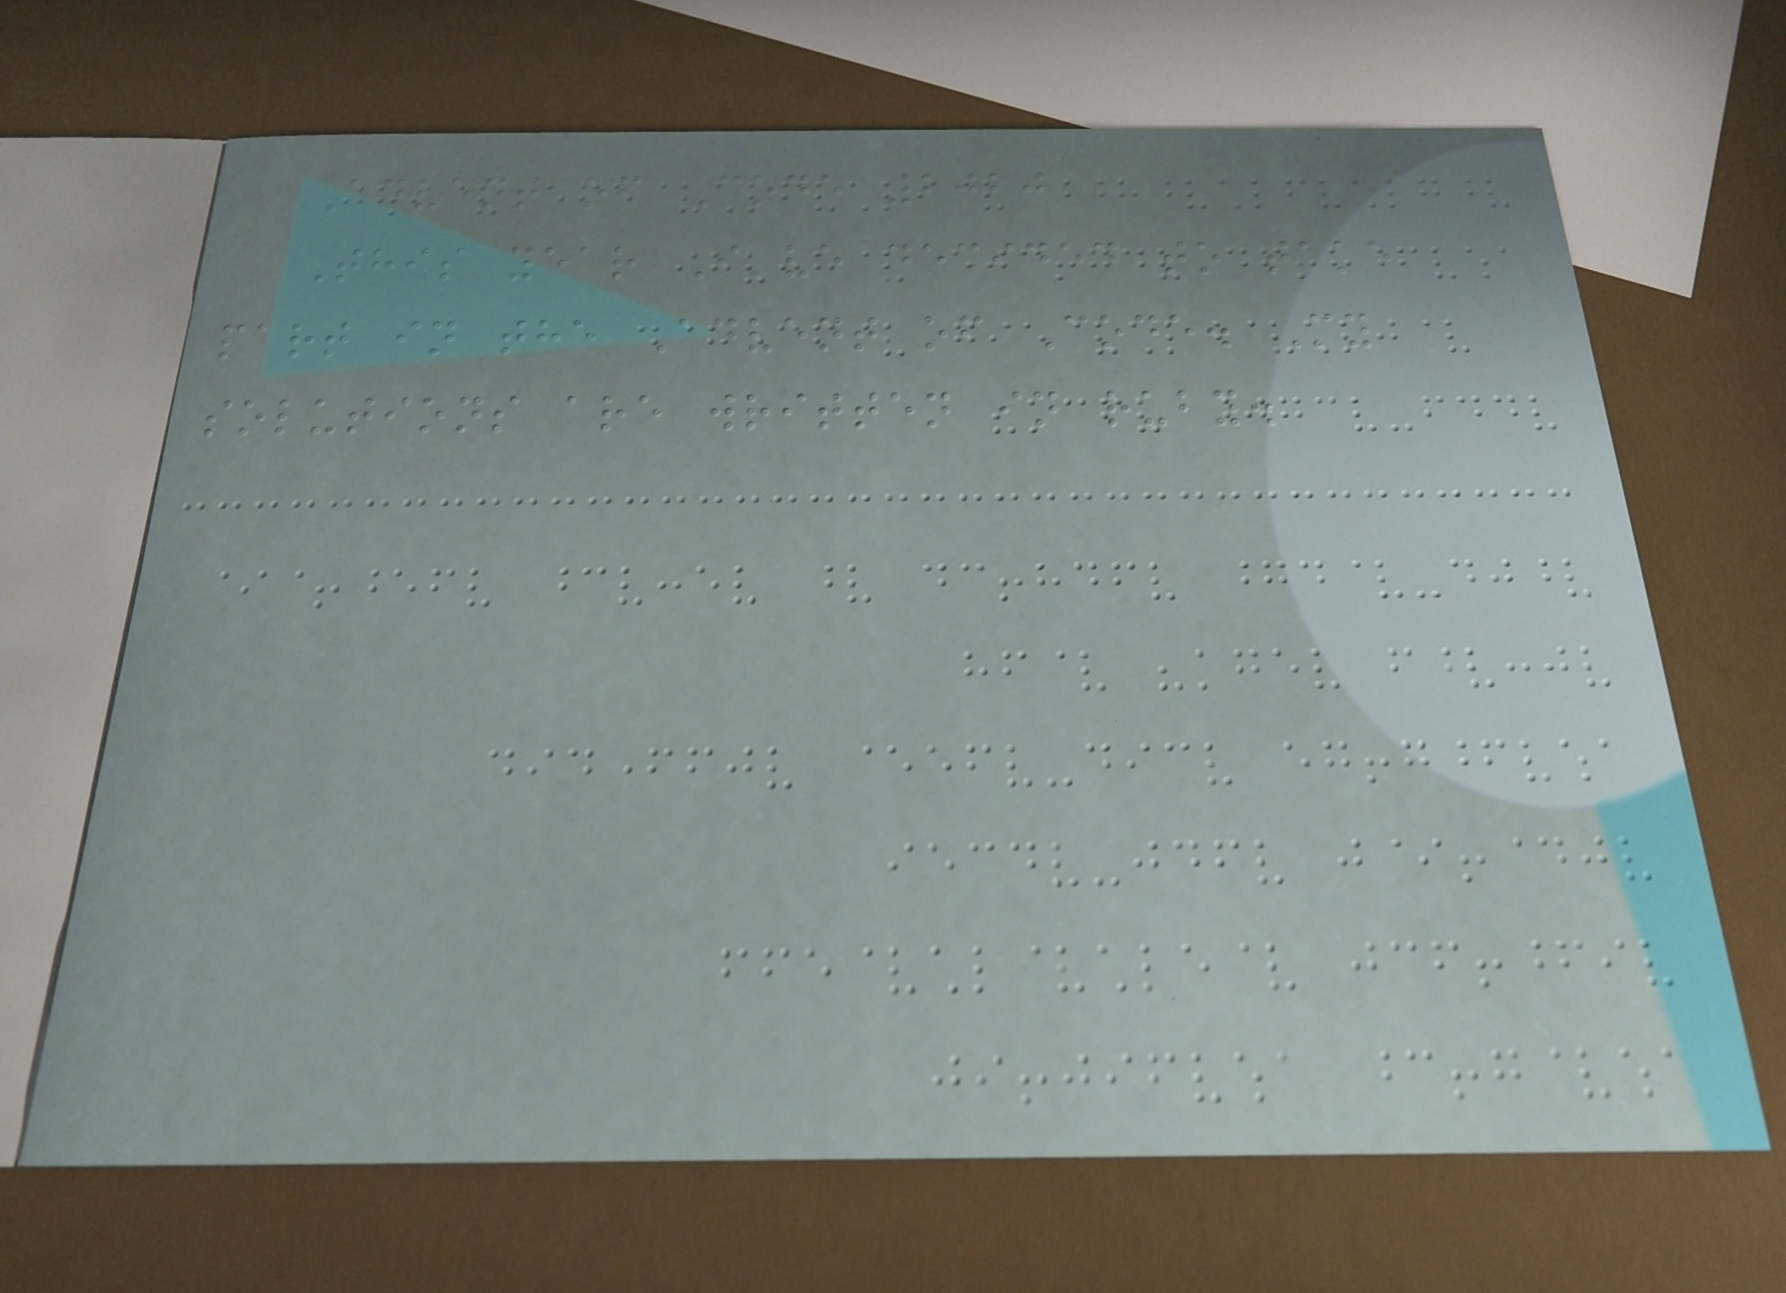Advent of Code 2020
This year I've decided to take
part in the Advent of Code. My
solutions are written in ruby.
